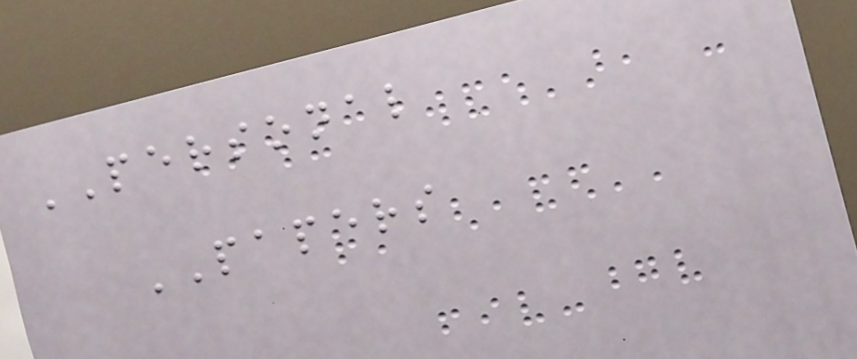PERSONAL
PAPERS
